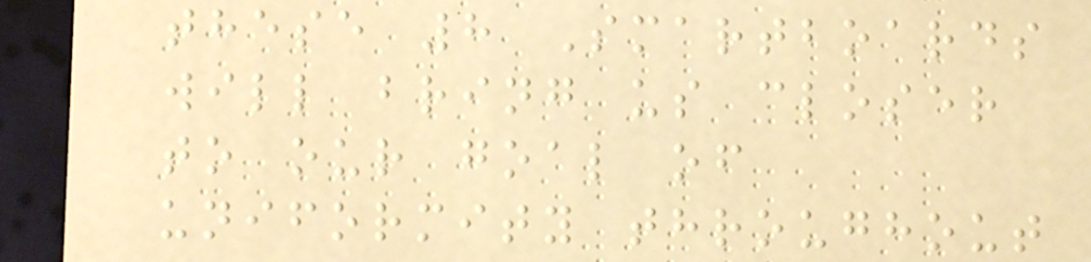these 8 Smartboards
will bring us closer
to our goal of
uniformity throughout
